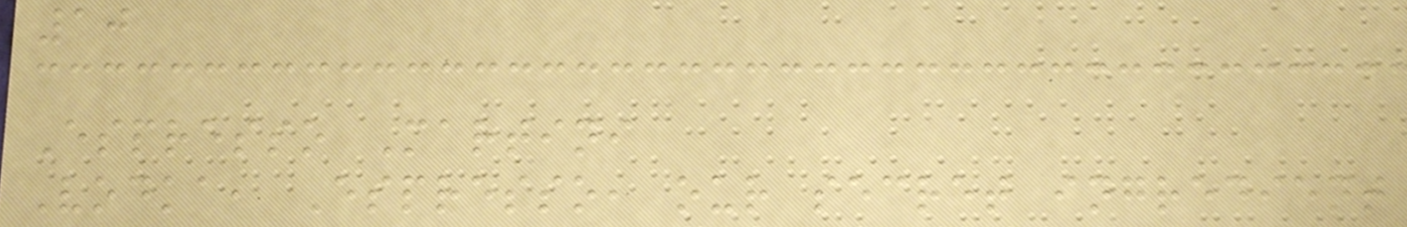10
Espresso Martini
Vodka, Espresso, our secret ingredient
